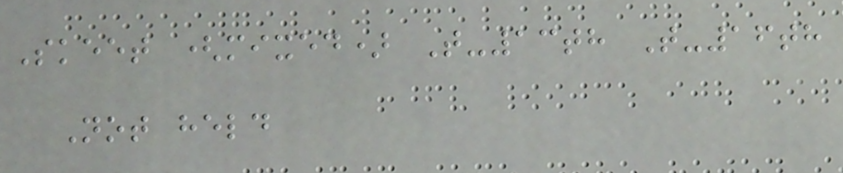Skeet (mixed) T-13th T-16th
Not held
